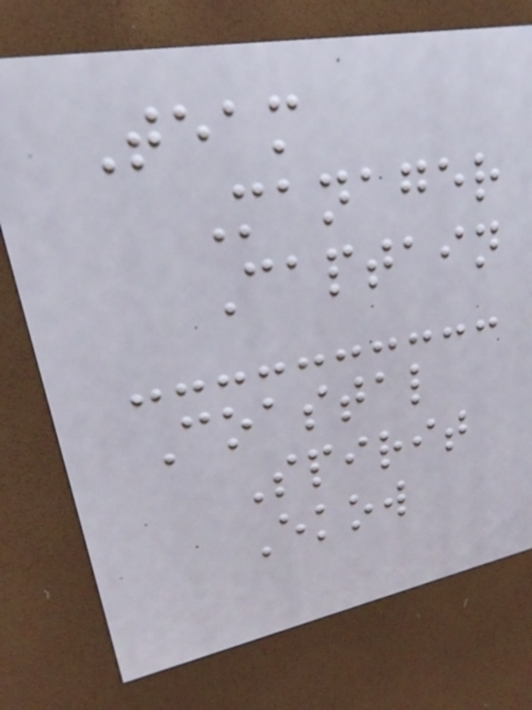Team
Manager
Captain
Coastal
Spirit
Ekow
